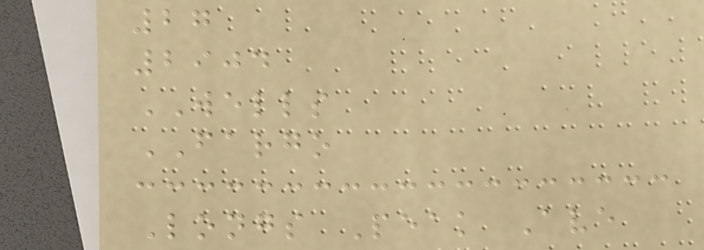27
2904
WELLS
FARGO
Longs Peak Ave
